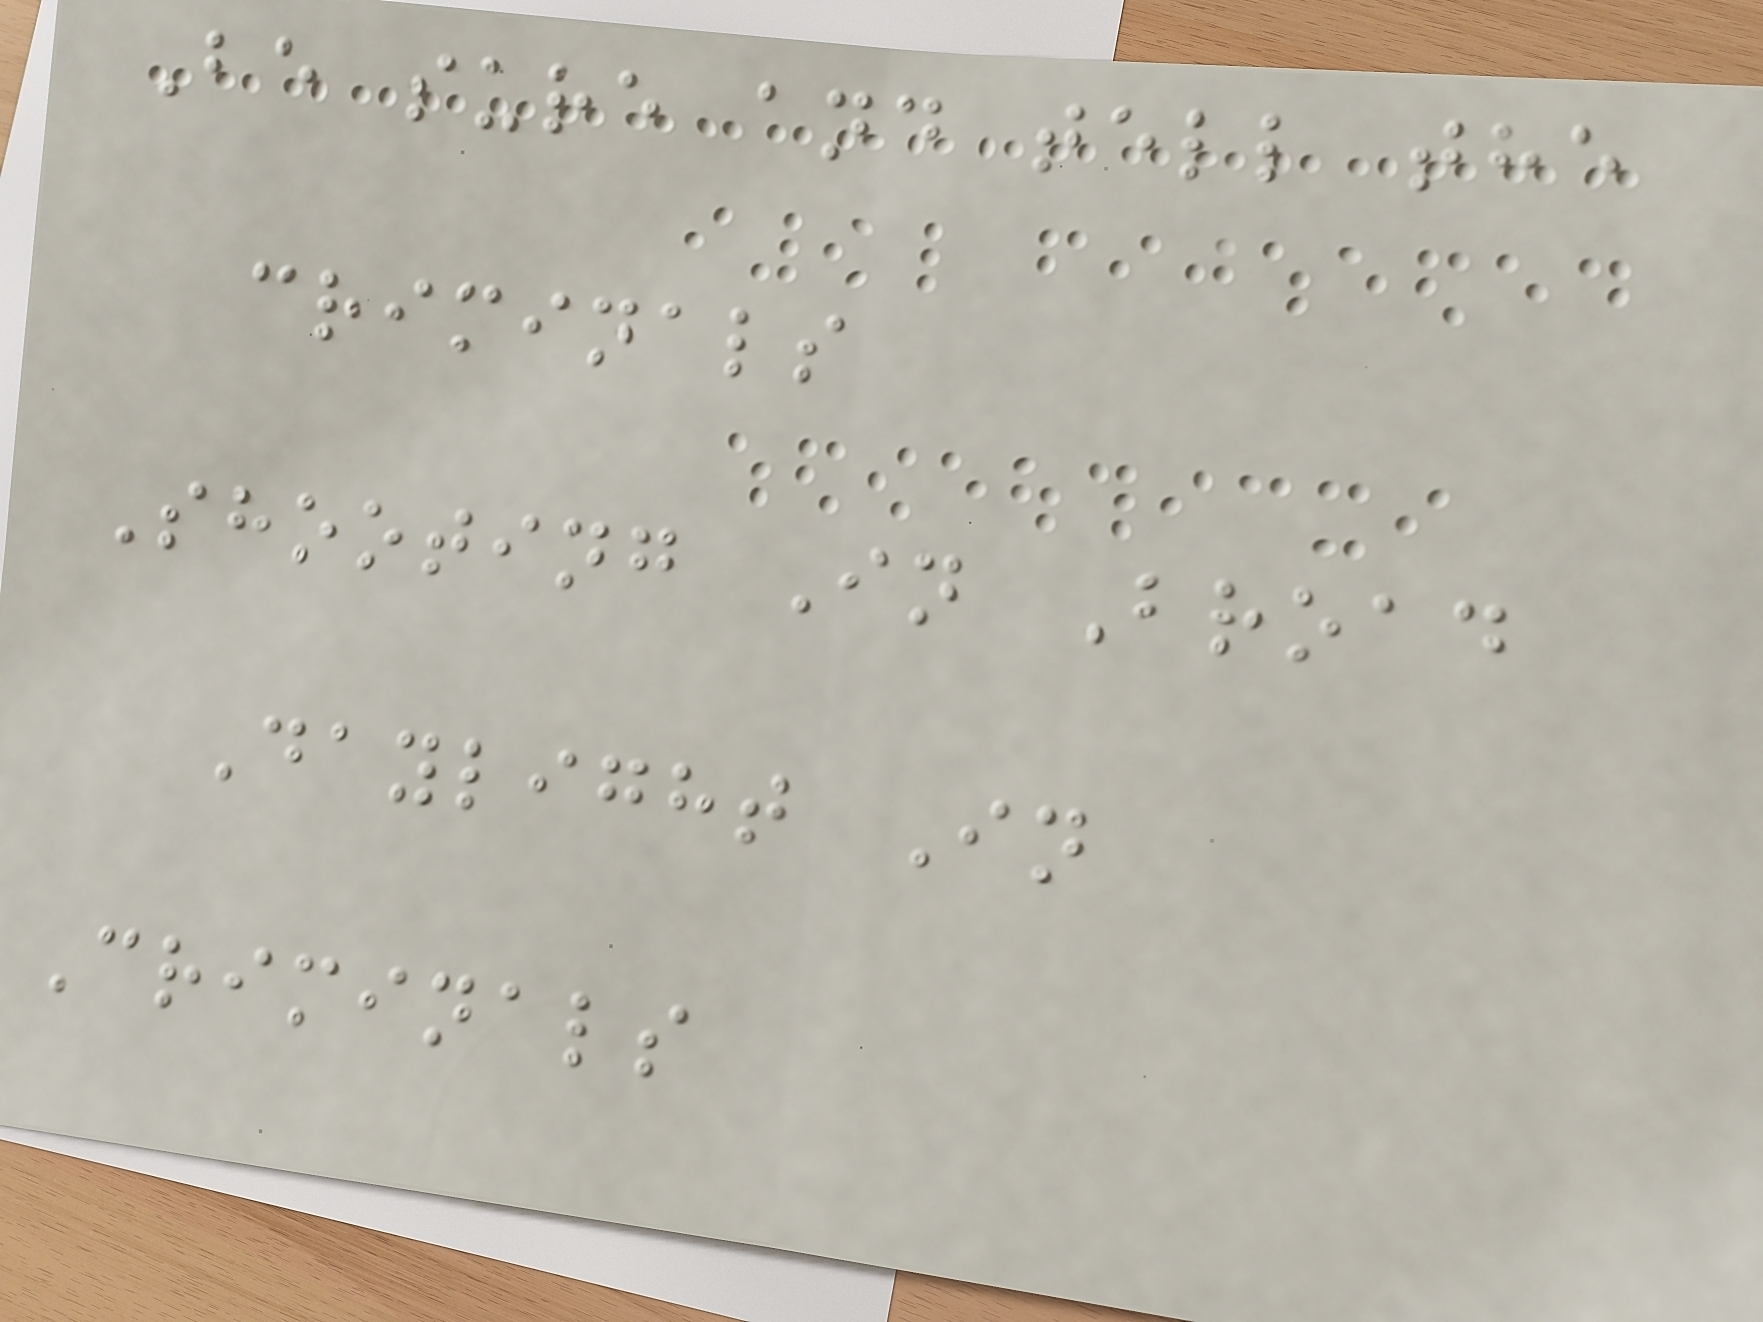Be sure and tell the
criminals
Shooting In Broad
Daylight In
Criminals
